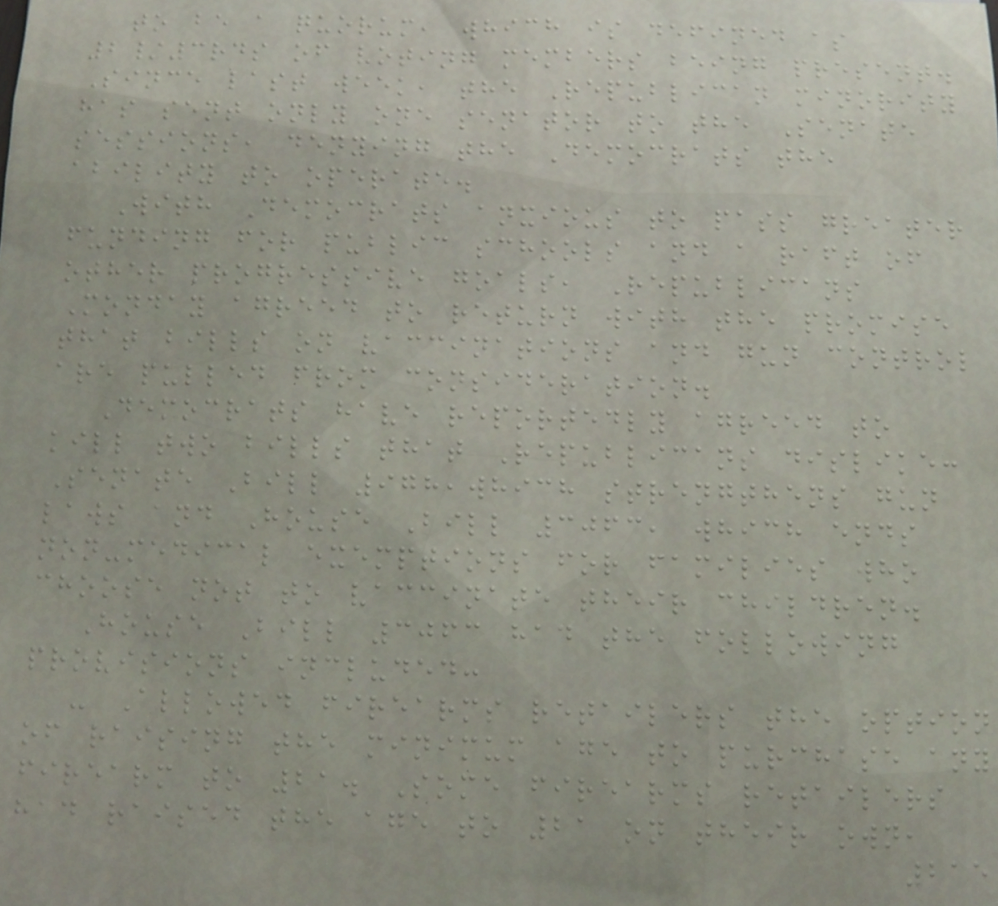to be a quorum, which is defined as
2/3rds of voting members being present.
Since last week, the Republican minority
has sent only one senator to the Senate
sessions, denying the Democrats the
ability to operate.
With Democrats anxious to pass greater
funding for public schools and a raft of
other progressive goals, Republicans
Monday agreed to return with the promise
that bills on vaccinations and gun control
are pulled from consideration.
Democrats have reportedly agreed to
kill two bills that Republicans dislike:
Senate Bill 978,which strengthens gun
laws and House Bill 3063, which ends
non-medical exemptions for families who
choose not to vaccinate their children.
House Bill 3063 had the following
provisions included:
- Allowed firearms retailers the option
of raising the minimum age to purchase any
firearm to 21. Some firearms retailers
had raised the age to 21 on their own,
215
